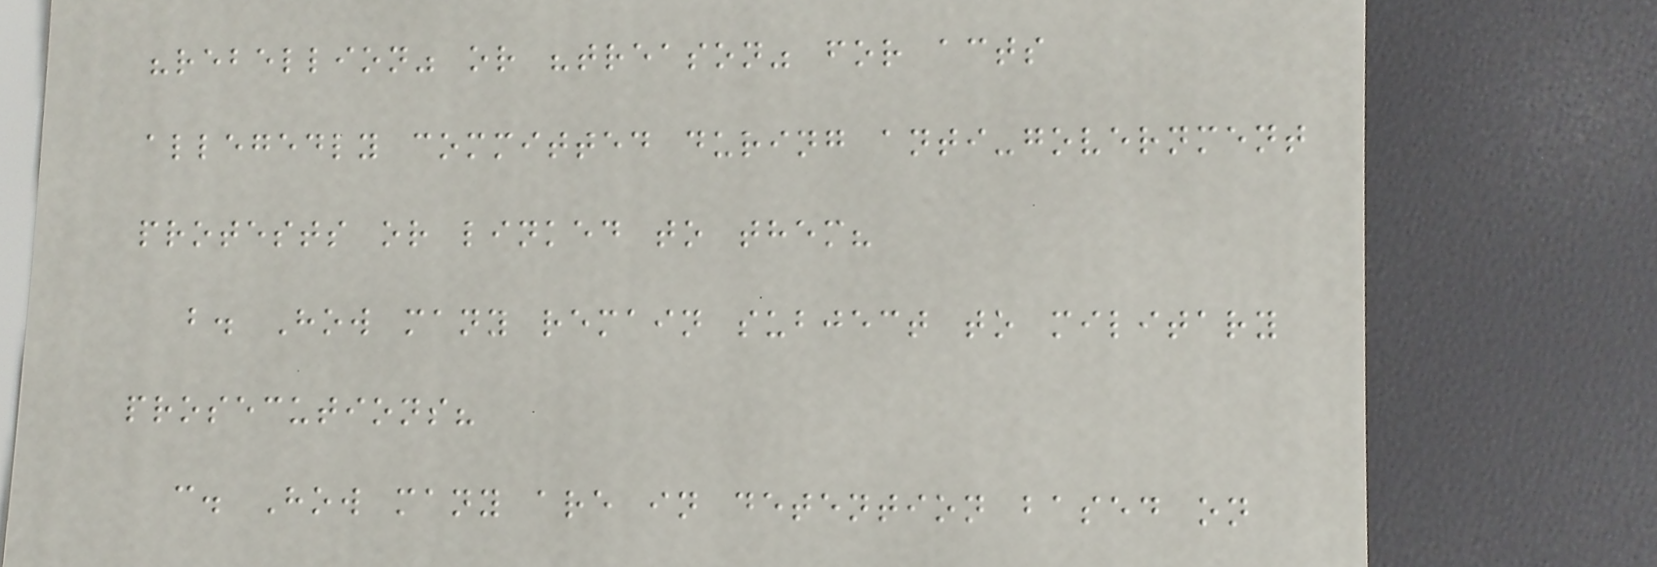"rebellion" or "treason" for acts
allegedly committed during anti-government
protests or linked to them?
b. How many remain subject to military
prosecutions?
c. How many are in detention based on
